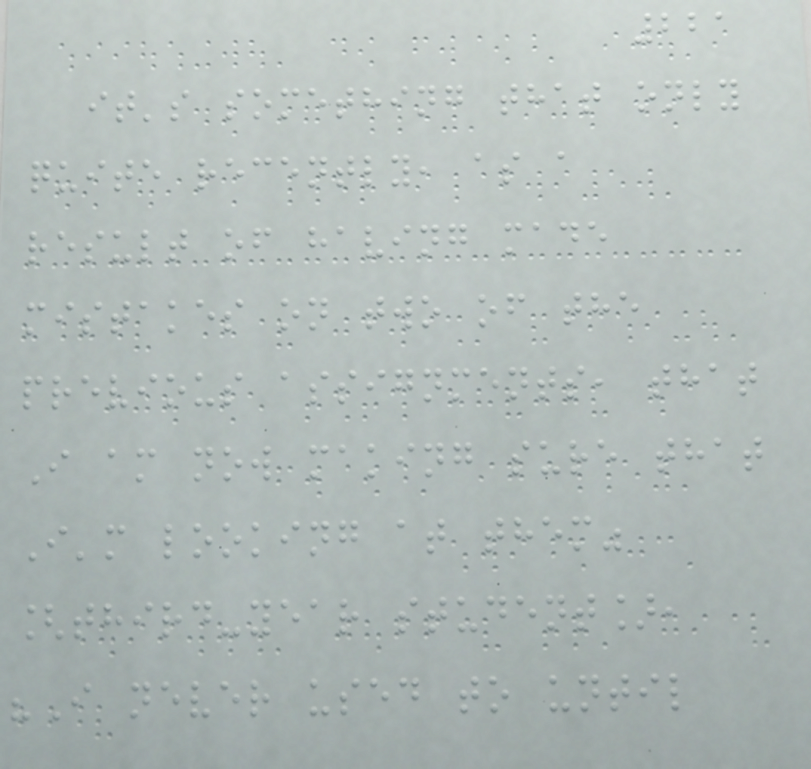221
it's something that only
quite recently, as a
result of having made
mistakes on two of the
previous assignments, that
I am now making sure that
I'm looking at them"
[third-year student],
"I never used to until
